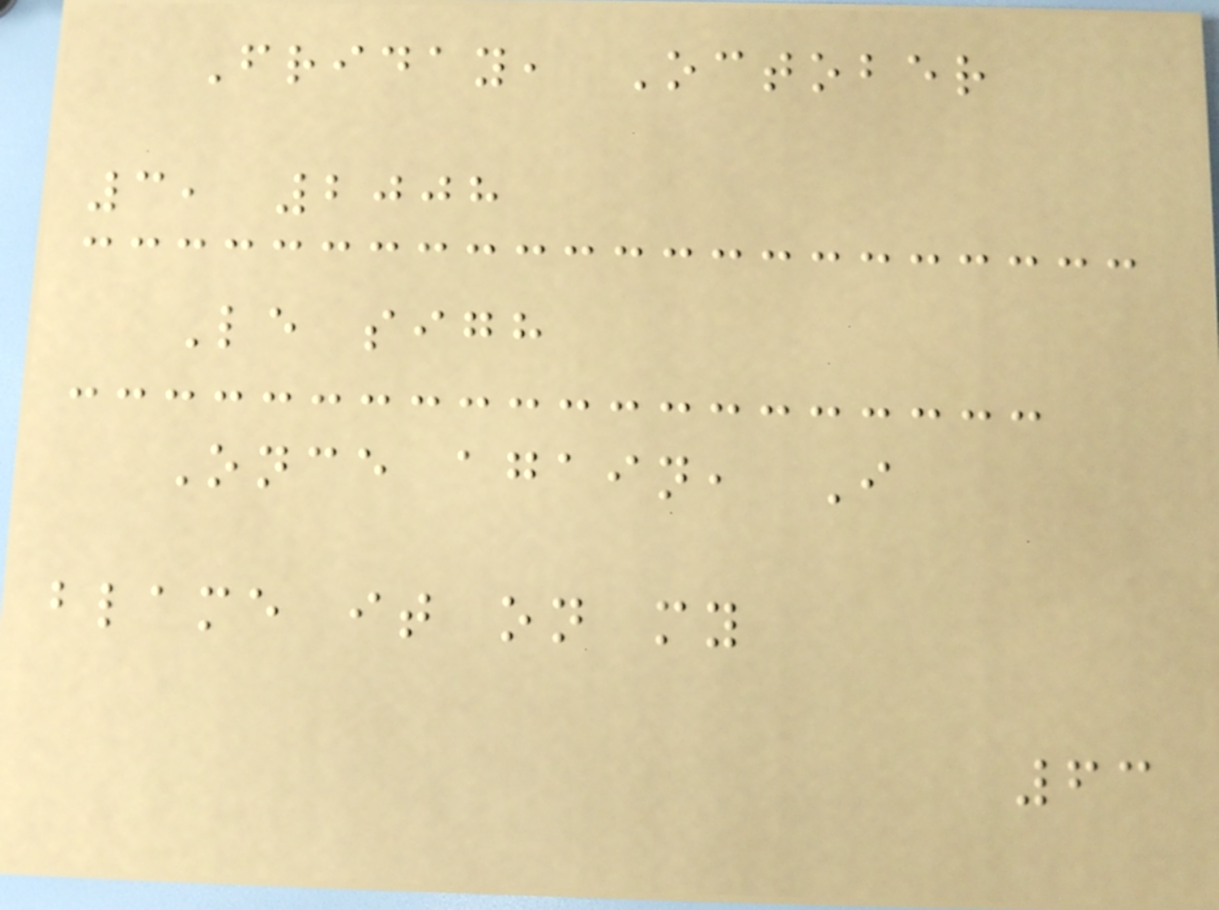Friday, October
3, 2008
Le sigh
Once again, I
blame it on my
63
